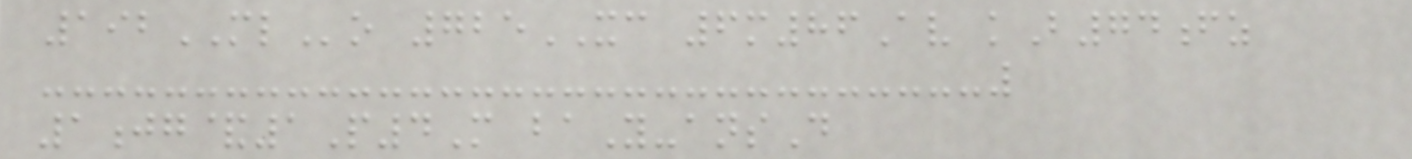192MLo 725XC 6m86Av kB74fz
1jg&1P4M baY-ansD
